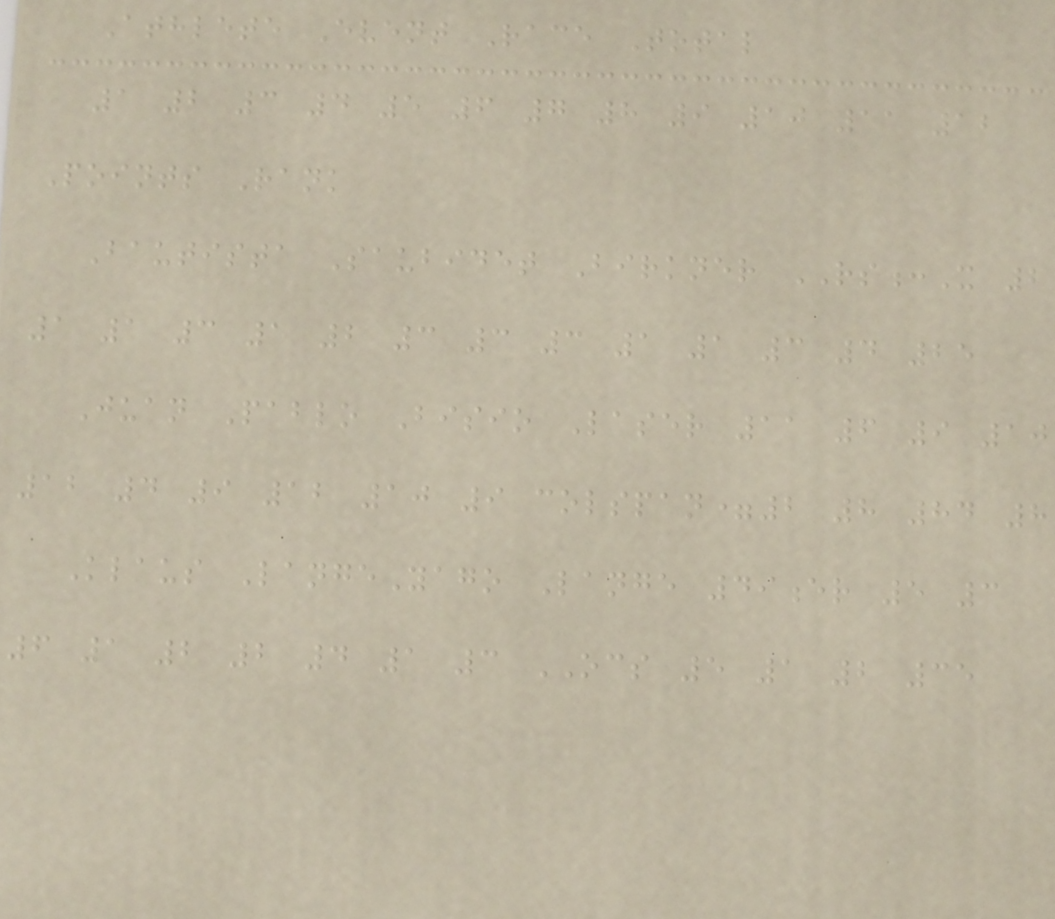Athlete Event Race Total
1 2 3 4 5 6 7 8 9 10 11 12
Points Rank
Bautista Saubidet Birkner RS:X 2
1 1 3 1 2 3 3 3 1 1 3 4 25
Juan Pablo Bisio Laser 11 6 9 10
12 4 9 12 10 9 colspan=2 8 84 8
Klaus LangeYago Lange 49er 5 3
6 1 2 2 4 1 3 OCS 5 1 2 35
